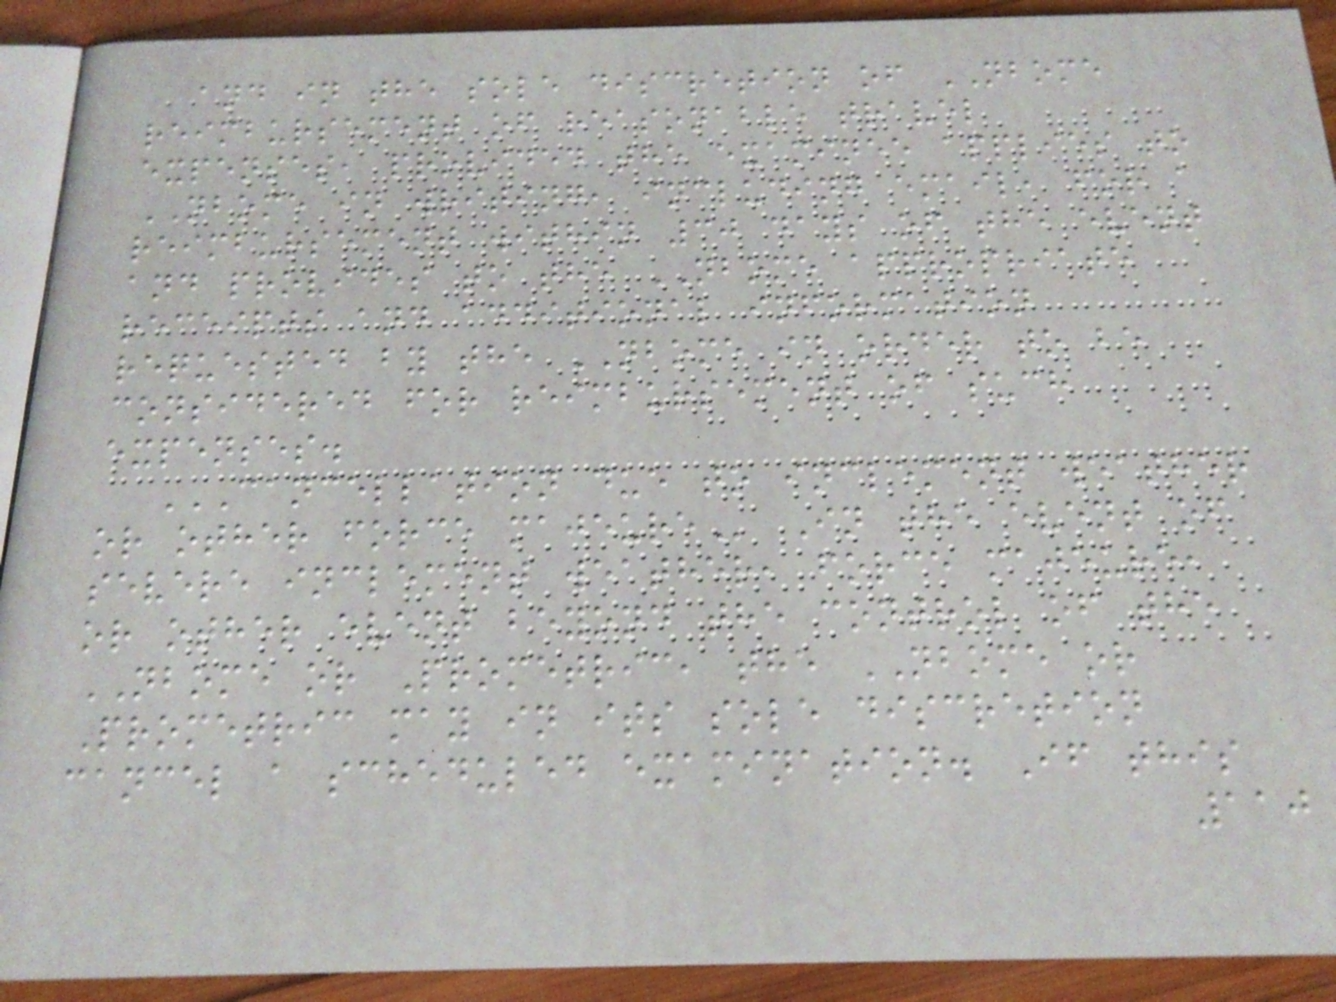and in the sole discretion of NBOME
reimbursement of reasonable travel
expenses, provided the examinee applies to
NBOME in writing, including email, for a
reimbursement within 30 days of the event
and provides to the NBOME appropriate
receipts and additional information
requested by the NBOME in order to be
considered for reimbursement of such
expenses.
CANCELLATION DUE TO INCLEMENT WEATHER
OR OTHER FORCE MAJEURE In the event of
severe inclement weather, force majeure,
or other event beyond the control of the
NBOME or Prometric, the NBOME or
Prometric may in its sole discretion
cancel a scheduled examination. If this
110
